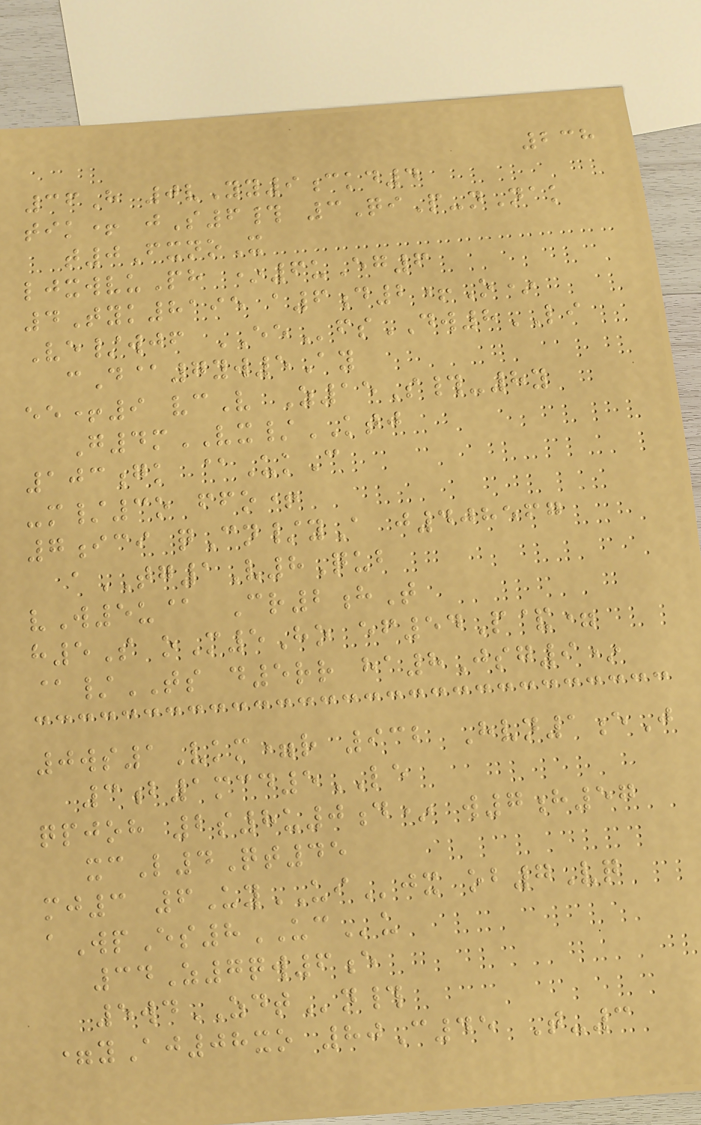238
36H 0vYy9ckd4
tik+ jS6# 3QiP-nNak
t0FxnoX
ljxwvuPh *6uEg6
4Tyk8195 a6d2+O*
Ve/wjf EEfsDW8LI
cD@7yw5Ay
ee+9 vcV Z15S#-8y
G4mVX/KTJ
103gk @UkC
-m/3o ffo+
7ici qCn/yA j408567
aTG1V8Qub
vW5u@ Cr2hT
h5S oM5Ho ef54P&=
@/TS d5rr ha8Jsg9*
0ws1Vkm=r 932 Hvn1eJ
3b1mcd5LE
qpjoh 2s8u0d* w7h57
xcL4Qt45
mj3 6UyUIjx ob7Vq
aWpEs8UCu
34Z7qw6e
5wdZDTn#
=yAj08xo 80C45 T-3
